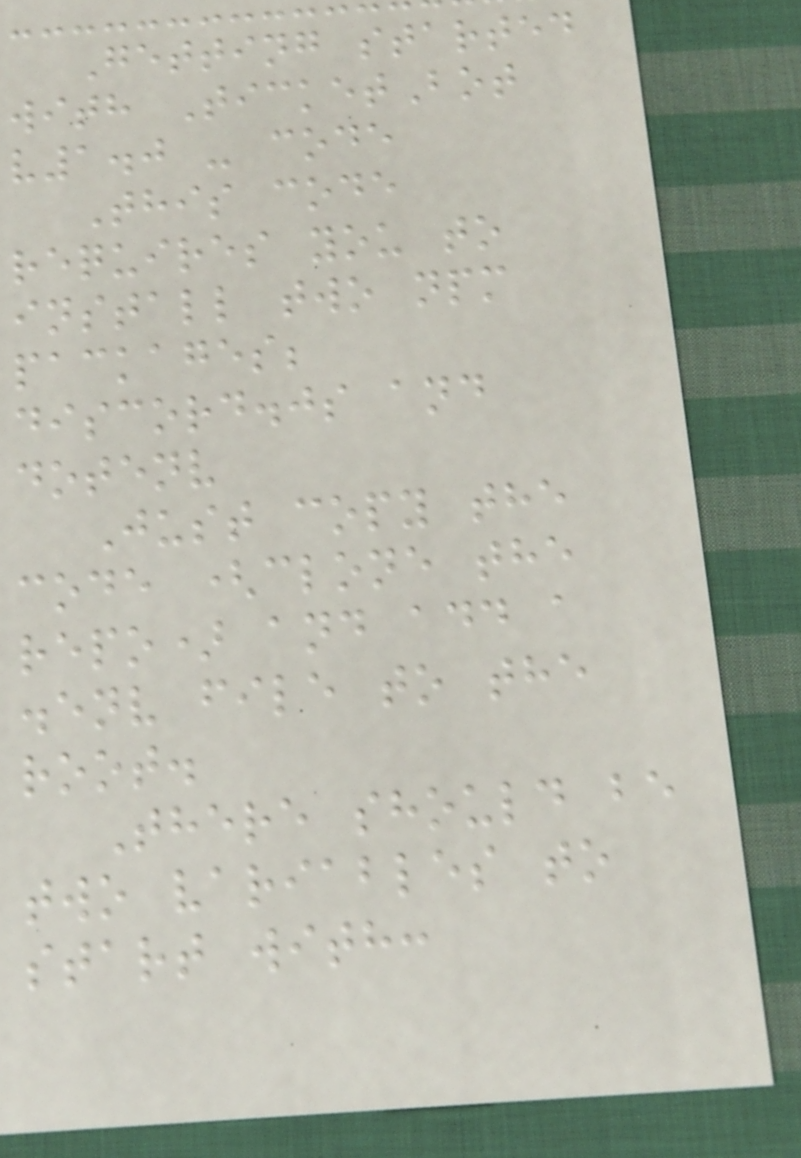Getting started
with TicketBot
v1.0 - code
This code
requires you to
install two npm
packages;
discord.js and
dotenv
Just copy the
code (clone the
repo) and add a
.env file to the
root.
There should be
two variables to
start with:
